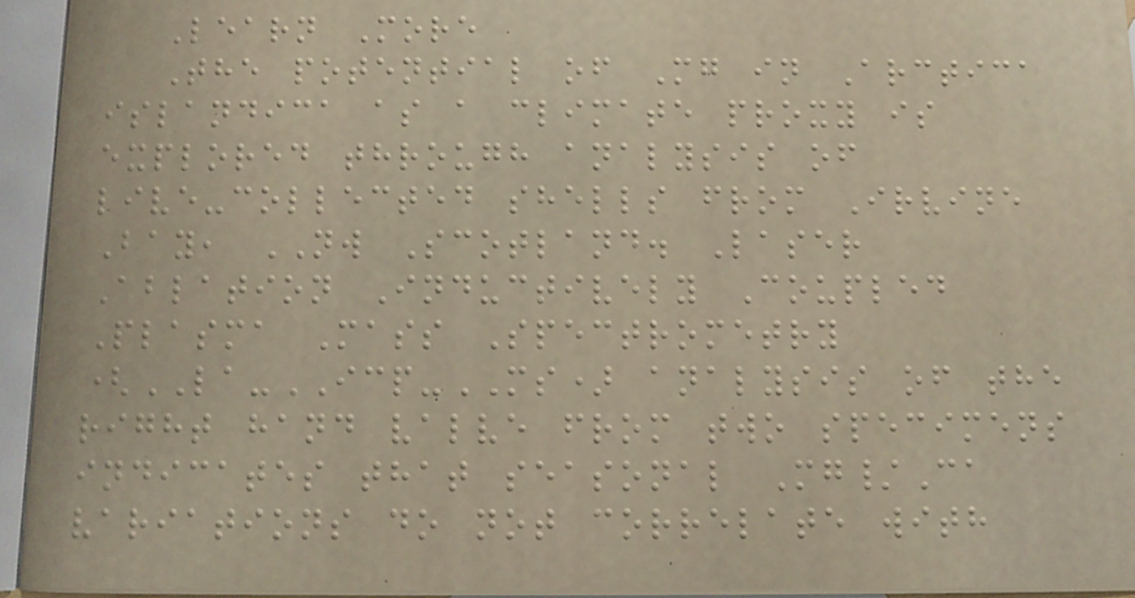Learn More
The potential of Mg in Arctica
islandica as a climate proxy is
explored through analysis of
live-collected shells from Irvine
Bay, NW Scotland. Laser
Ablation Inductively Coupled
Plasma Mass Spectrometry
(LA-ICP-MS) analysis of the
right hand valve from two specimens
indicates that seasonal Mg/Ca
variations do not correlate with
